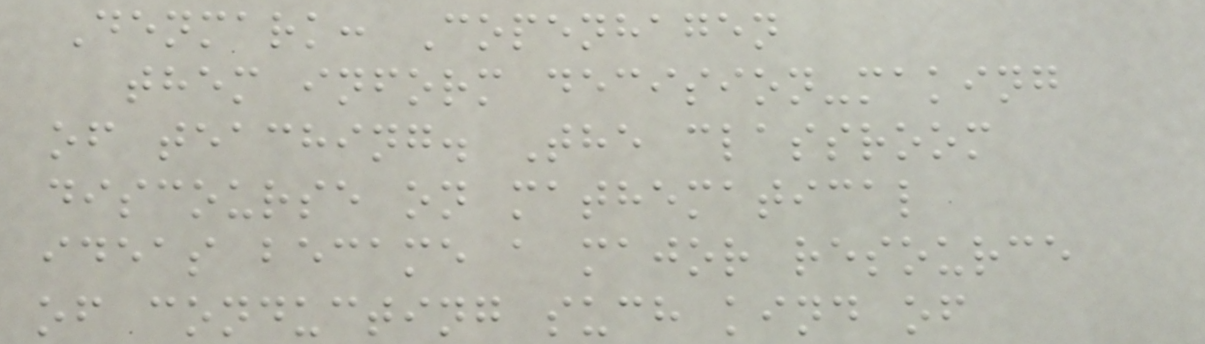Denmark: Copenhagen
them inform decision-making
of teaching. The classroom
discourse on mathematical
ideas became a major resource
of conducting such kind of
